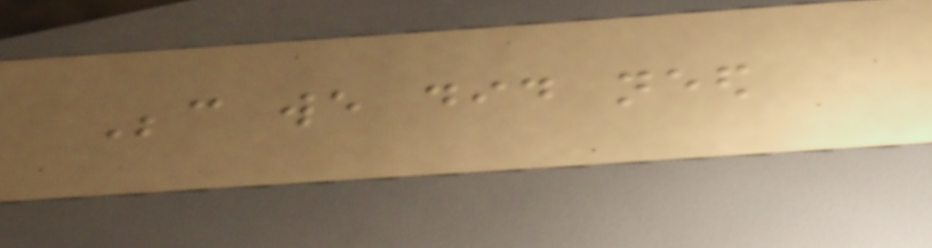Because we did need
